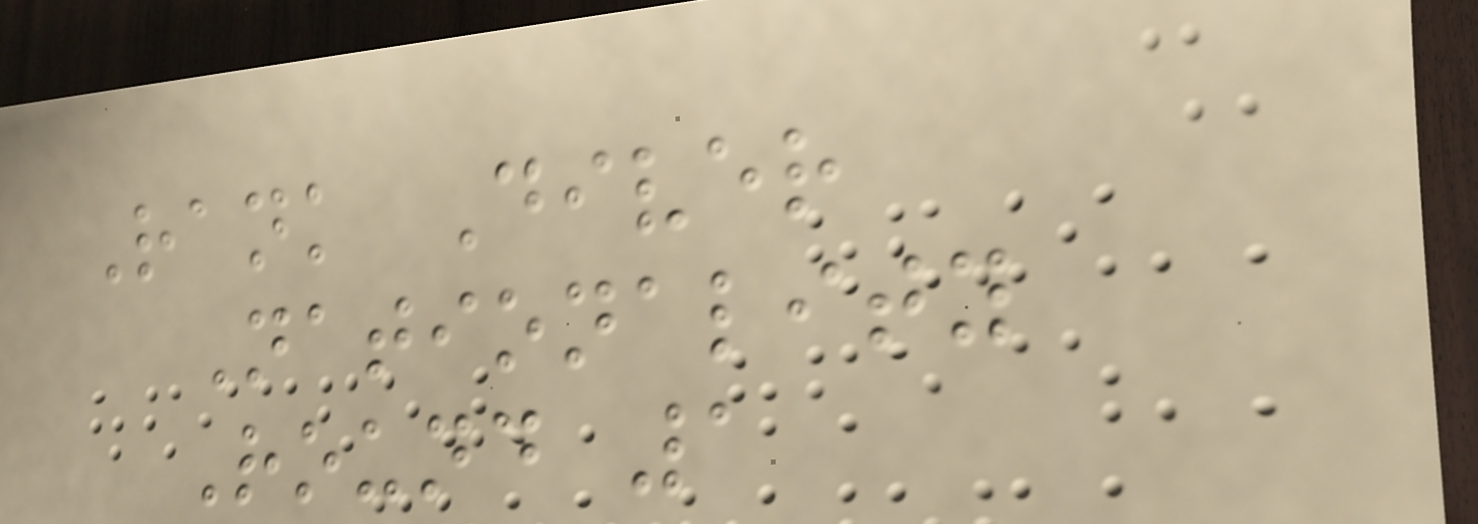Rank Diver
Nationality
Round 1
